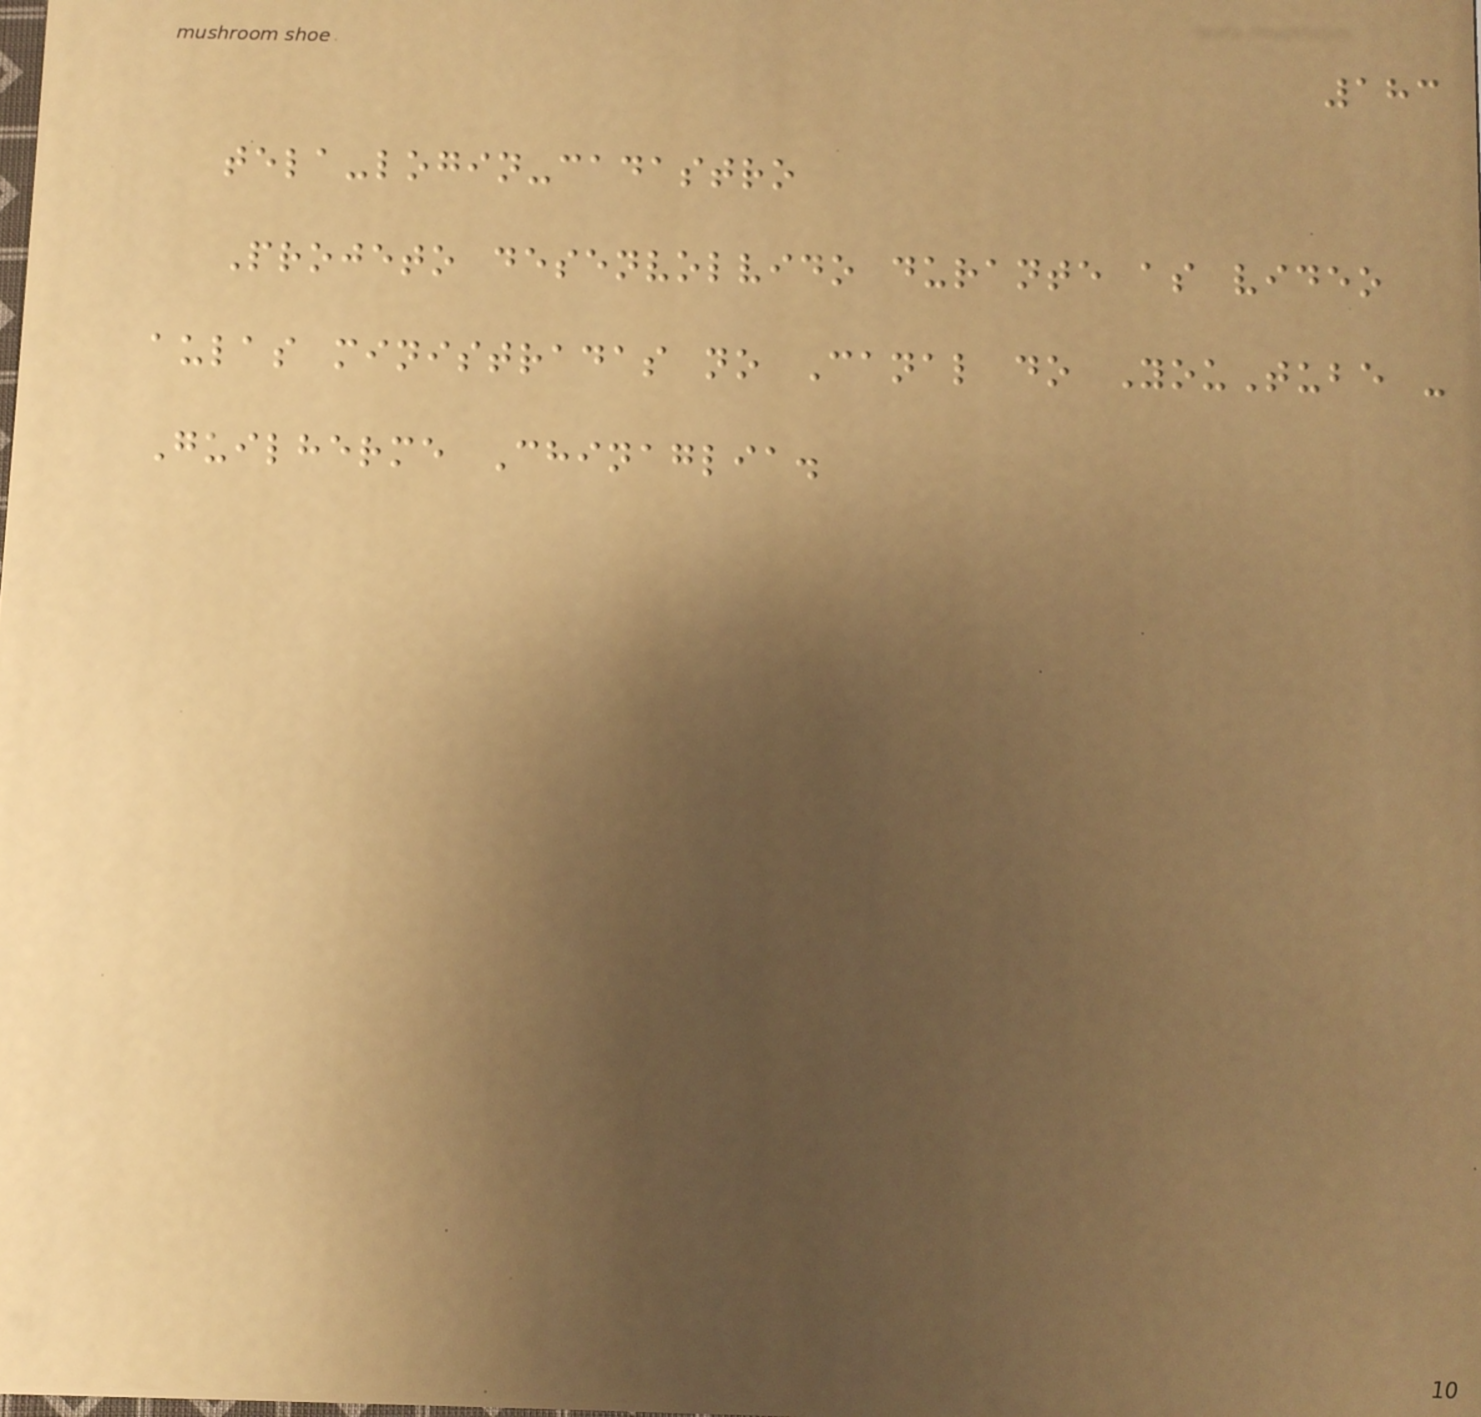183
tela-login-cadastro
Projeto desenvolvido durante as video
aulas ministradas no Canal do YouTube -
Guilherme Chinaglia.
